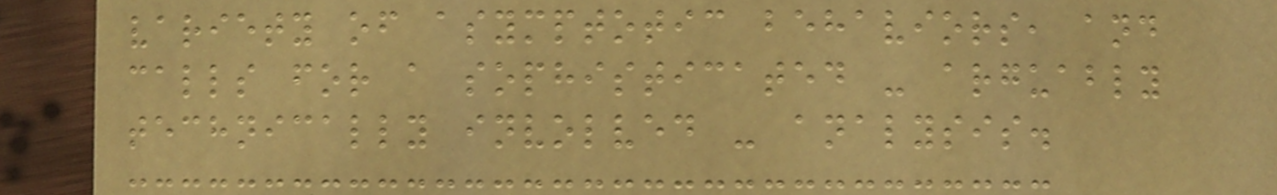variety of asymptotic behaviors, and
calls for a sophisticated - arguably
technically involved - analysis.
